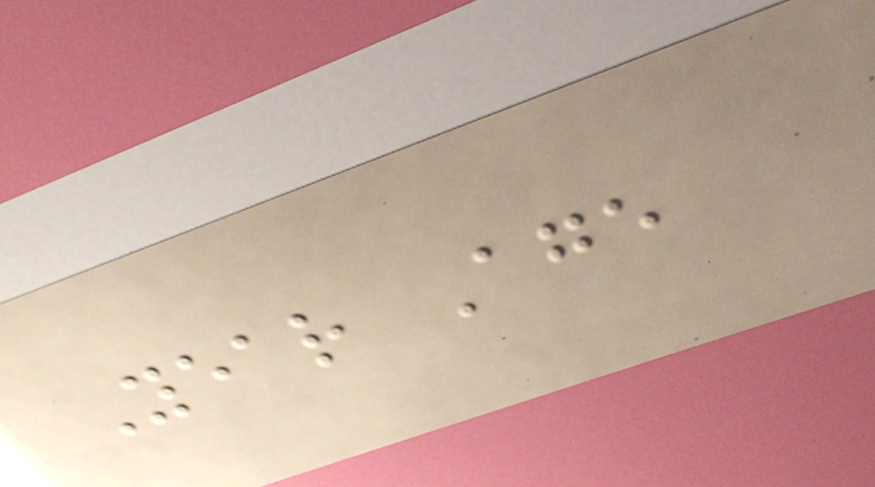Year Age
